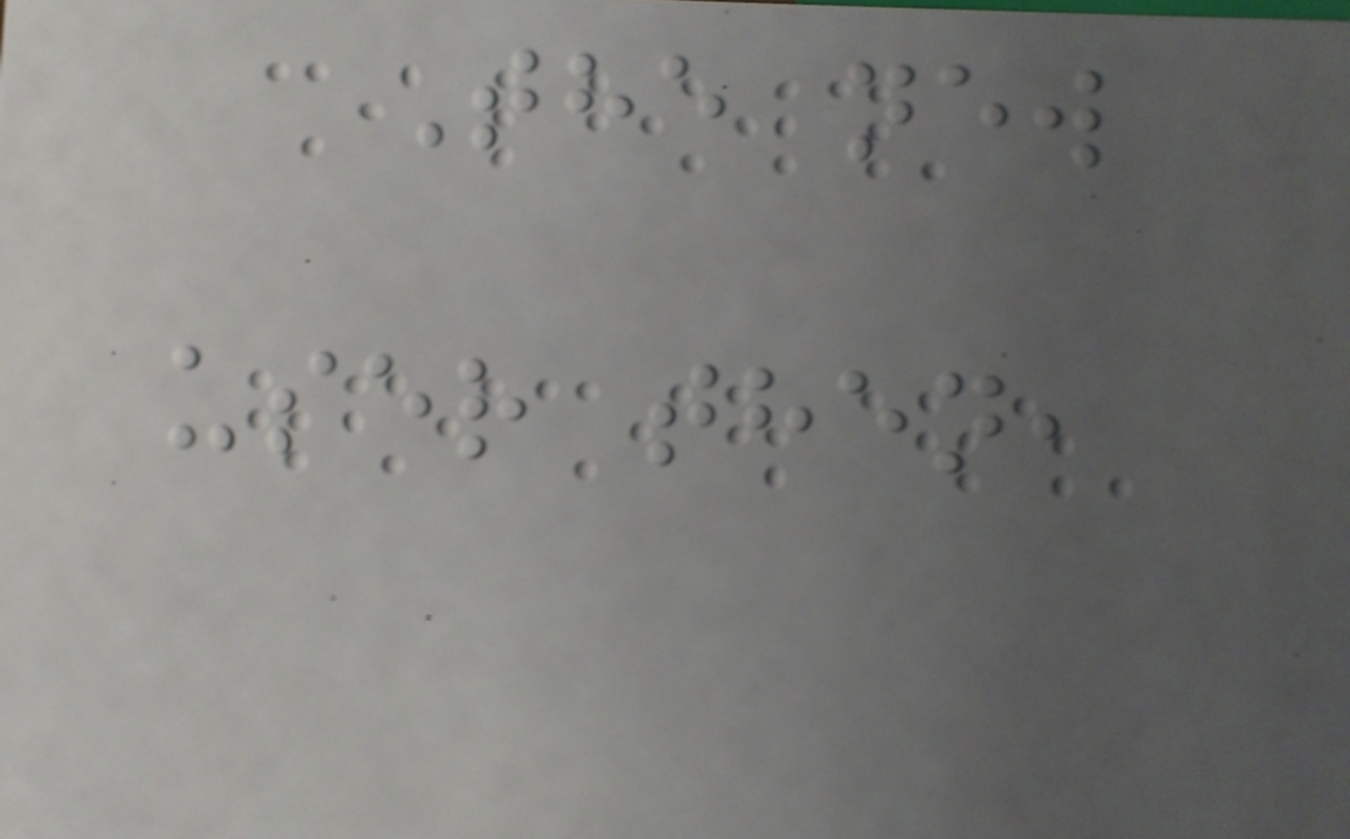The new
user then,
